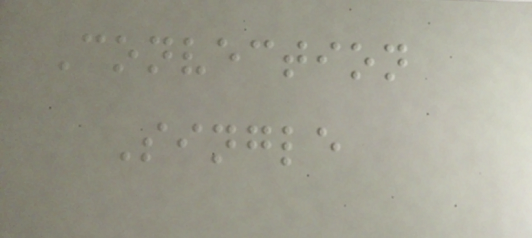Convection
Single
